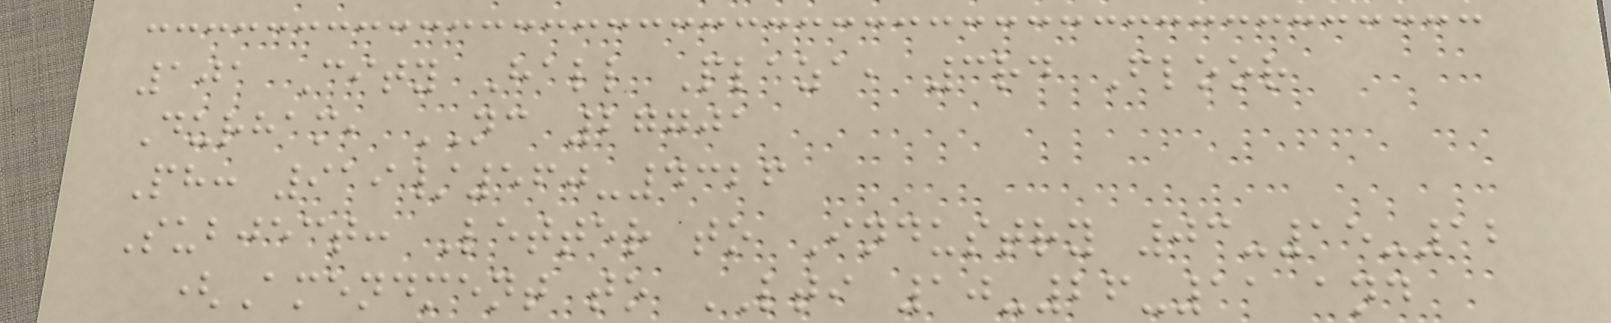101 City Hall Plaza, 3rd Floor
Durham, NC 27701
Ph: 919/560-4326
Subject: Letter to Industry 03-15-12
(Amendment to LTI 10-26-11 and
